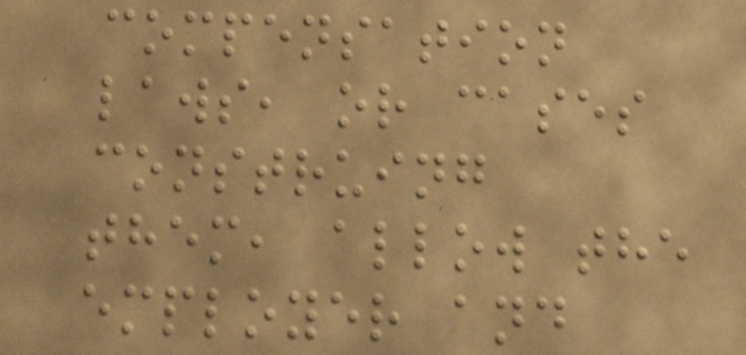compensation
laws, or cases
construing
them, allow the
employer and
